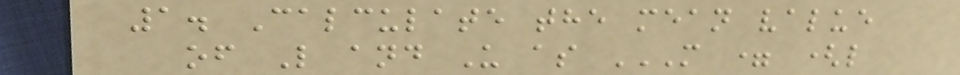1. Calculate the mean value
of L and U as M = (L
